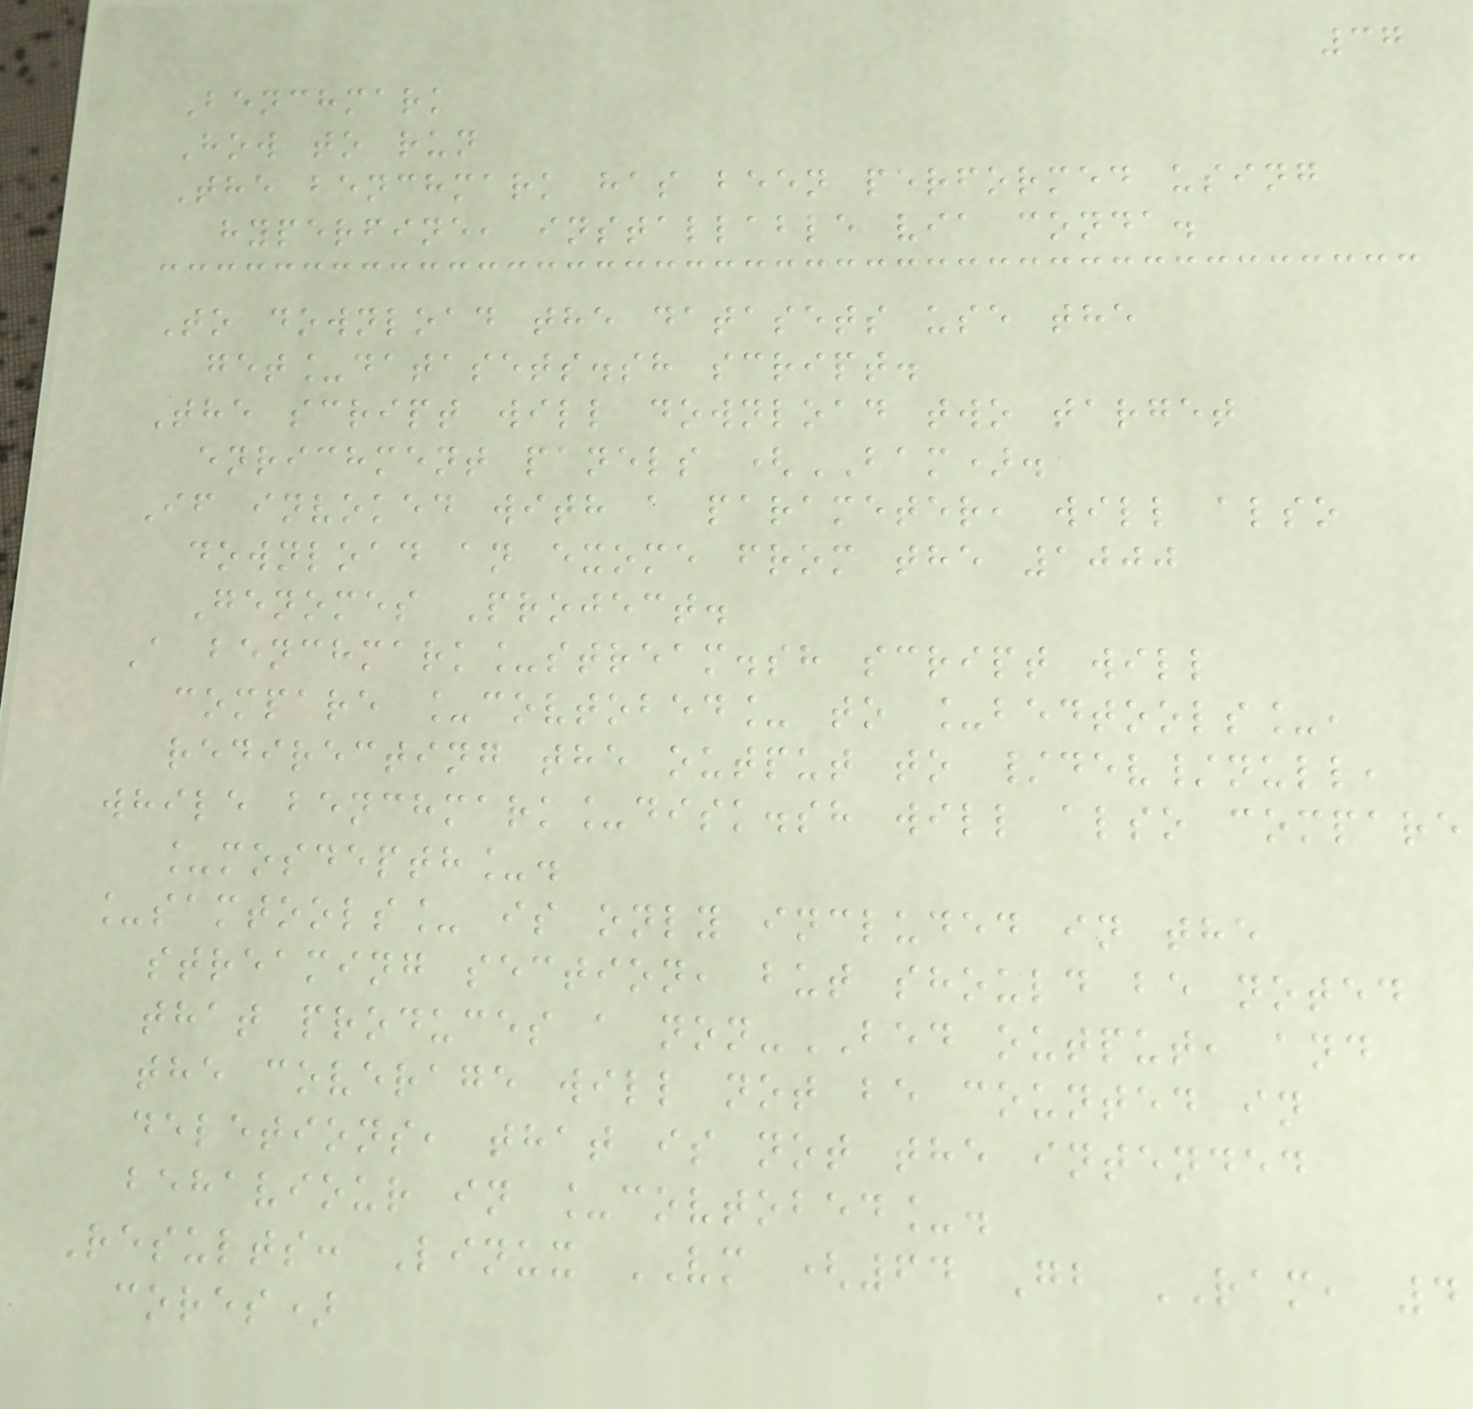37
Benchmark
How to run
The benchmark has been performed using
hyperfine, installable via conda.
To download the datasets use the
get_datasets.sh script.
The script will download two target
enrichment panels (BAM).
If invoked with a parameter, will also
download an exome from the 1000
Genomes Project.
A benchmark_stream.sh script will
compare _covtobed_ to _bedtools_,
redirecting the output to /dev/null,
while benchmark_disk.sh will also compare
_mosdepth_.
_samtools_ is only included in the
streaming section, but should be noted
that produces a non-BED output, and
the coverage will not be counted in
deletions, that is not the intended
behaviour in _covtobed_.
Results: Linux VM (64 Gb RAM, 4
cores)
